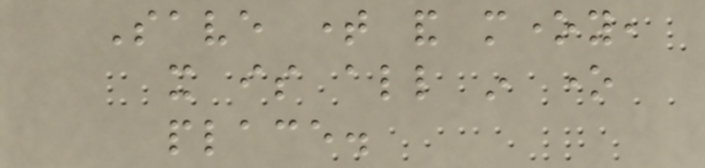Save time and money,
it is all in one
place.
